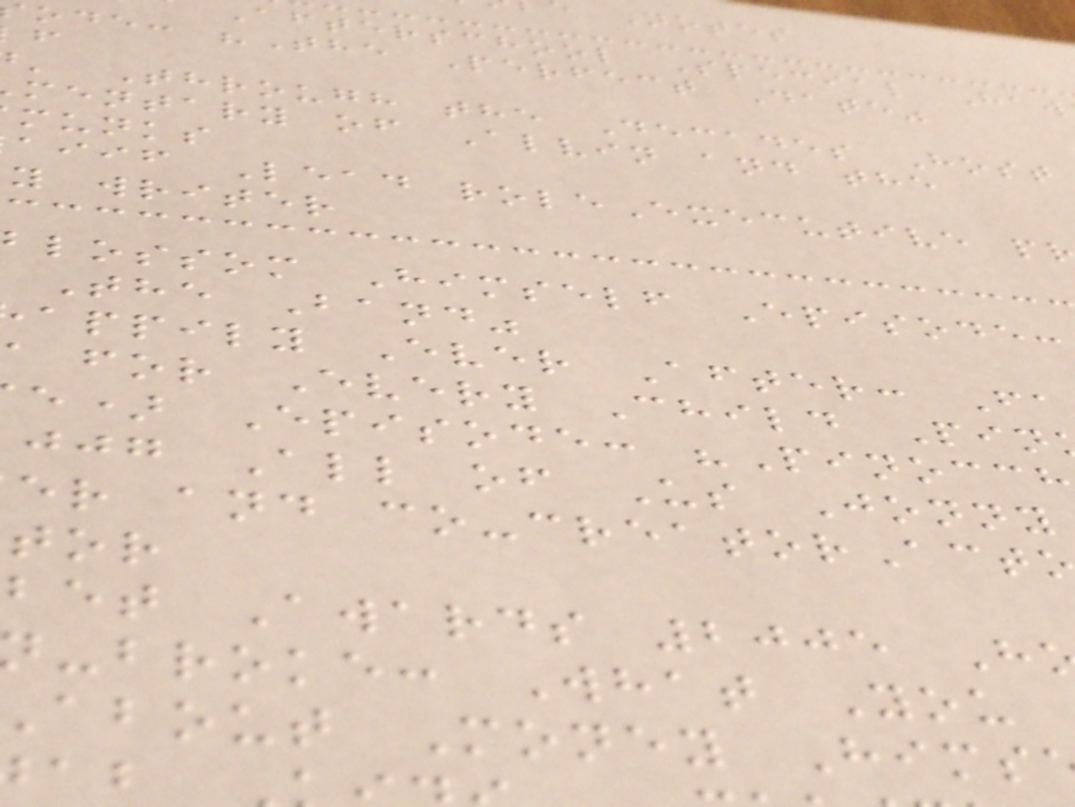Afterschool Special Haw
ode: "The Perfect Date"
' Through the Decades Host
mentary of Alvin and the
munks
aiif Lead roleExecutive p
y writer
blossom Himself Episode:
The Band"
appily Ever After: Fa
for Every Child Pin
e) Episode: "Pinocch
jjg All of Us Jonny
er and co-creatorAct
bet Awards 2005 H
-broke: What You
about Money Hims
